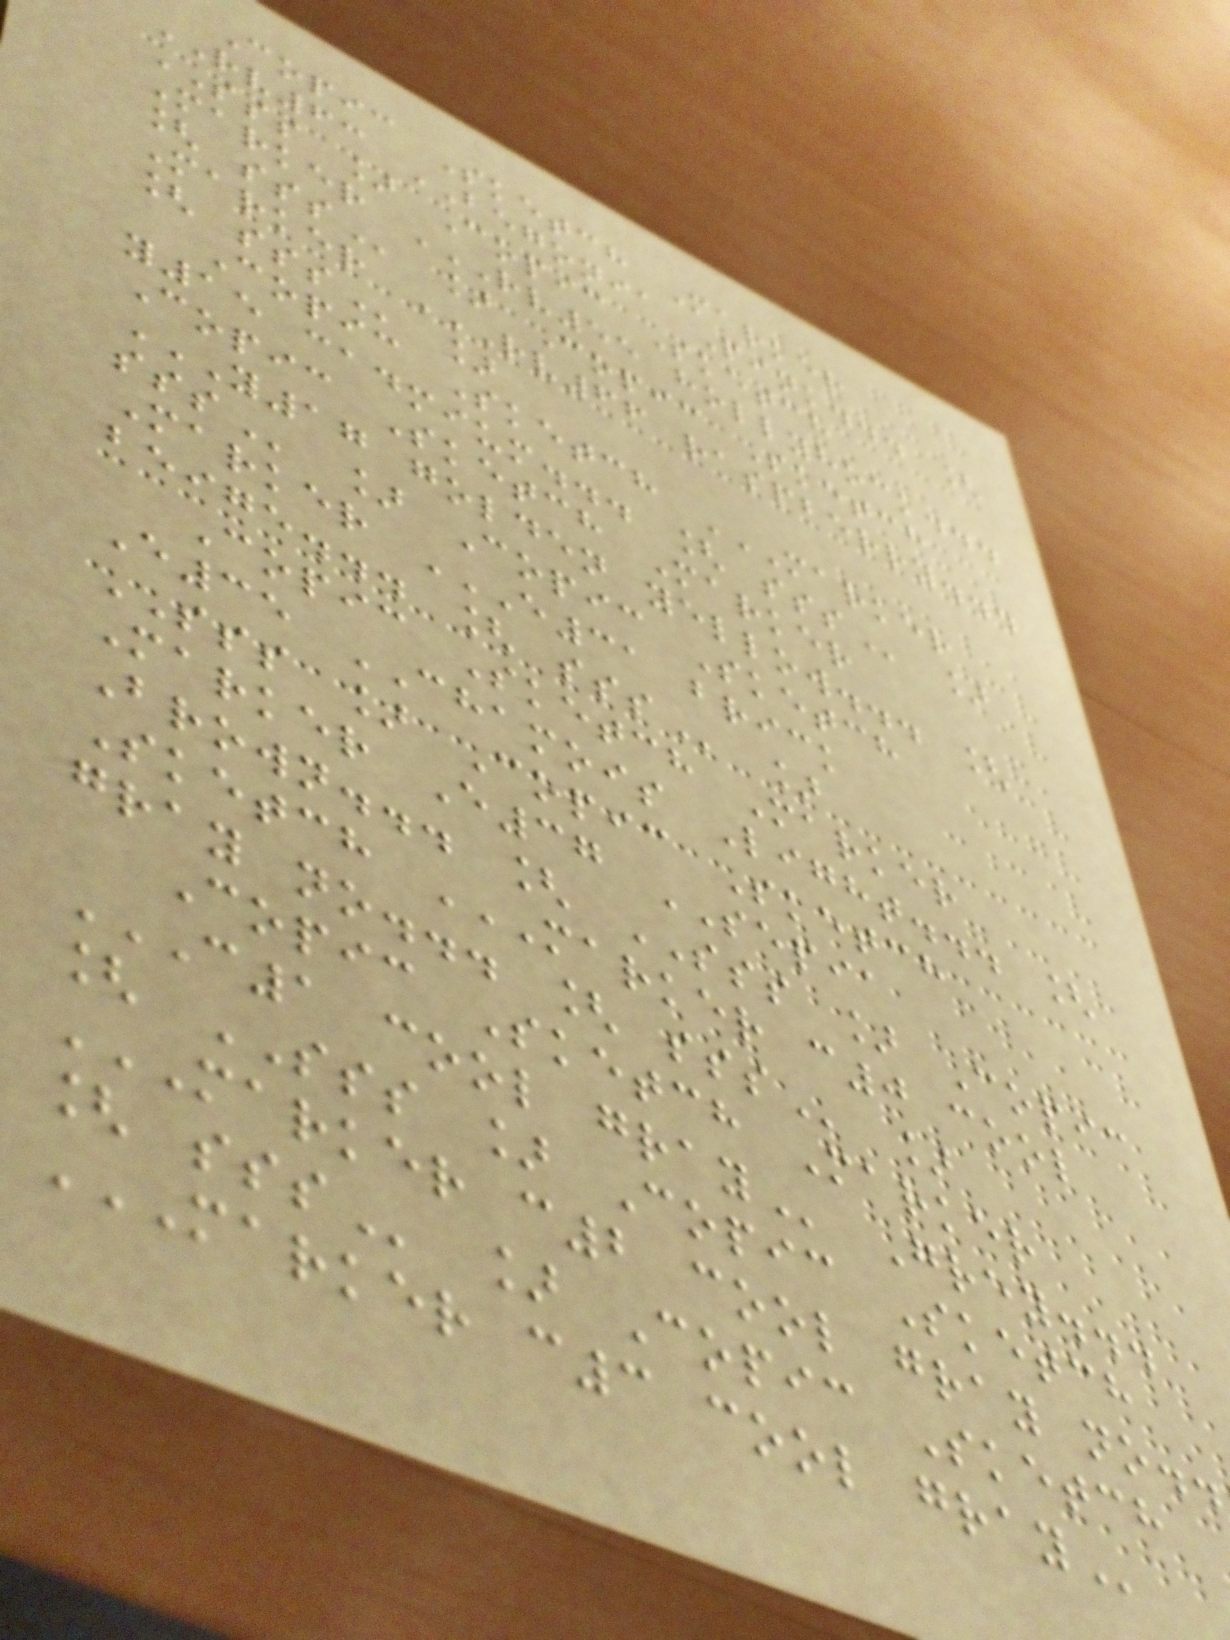Copic Sketch Marker
RV63 BEGONIA Pink... [
SSS ] Copic Sketch
Marker RV55 HOLLYHOCK...
Marker RV66 RASPBERRY...
Copic Sketch MARKER
y15 cadmium... [
Copic Sketch Marker
Y17 GOLDEN YELLOW... [
] Copic Sketch
Marker E31 BRICK
beige... [
Copic Sketch Marker
E35 CHAMOIS Light... [
SSS ] Copic Sketch
Marker E37 SEPIA
Brown... [ SSS ] Copic
Sketch MARKER C0 COOL
gray no... [
Copic Sketch Marker
C1 COOL GRAY Grey...
[ SSS ] Copic Sketch
MARKER C3 COOL GRAY
